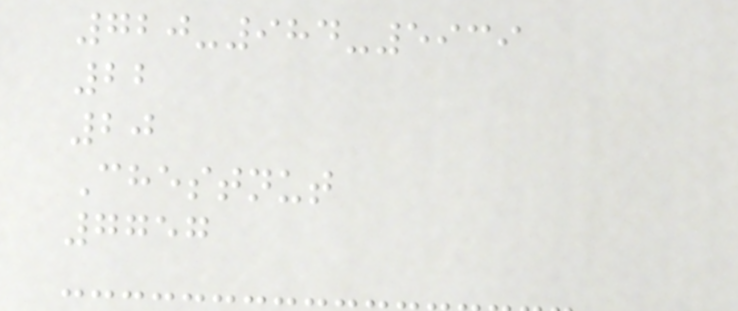720-984-5939
22
20
Chestnut
7757
